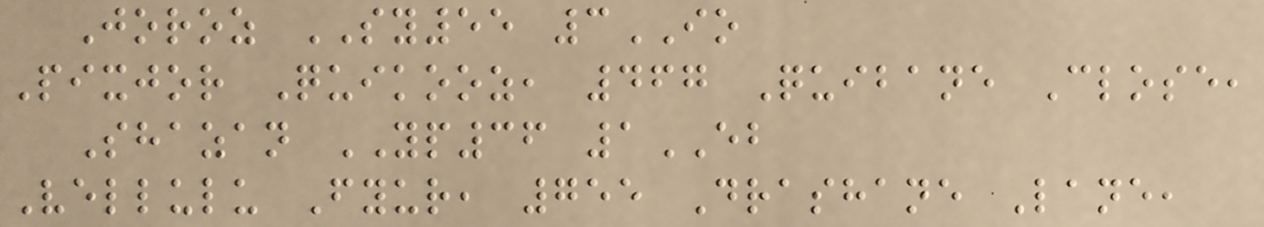Joroz SY55 3IO
Pixjor Quikooz, 467 Quibane Close,
Shazan YP36 1EB
Vellulu Fyur, 755 Drashane Lane,
